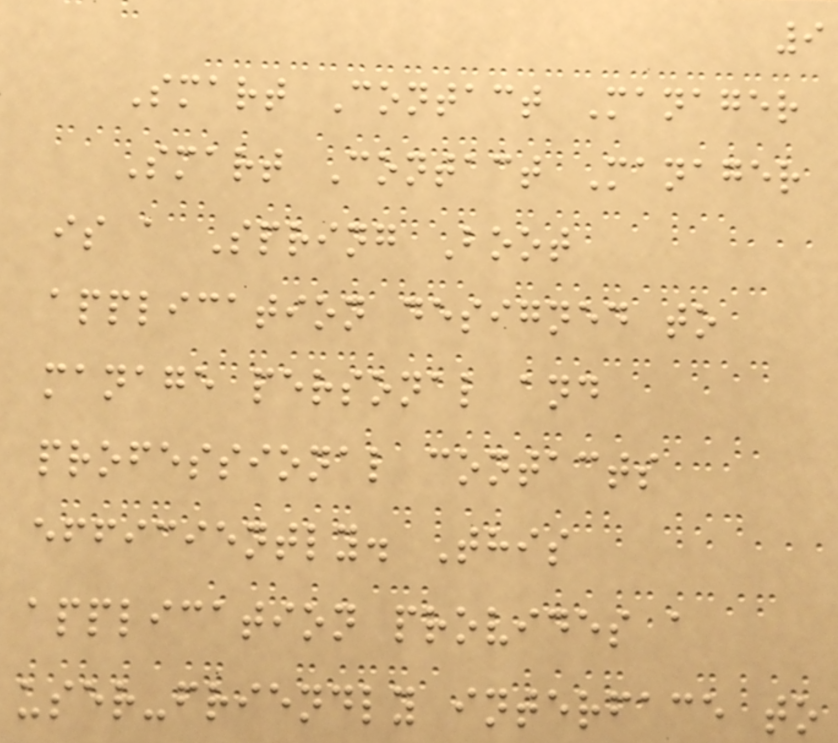9
Smart Contact Manager
Smart Contact Manager
is a Spring Boot
application designed to
manage personal and
professional contacts
efficiently. This
application provides a
user-friendly interface to
